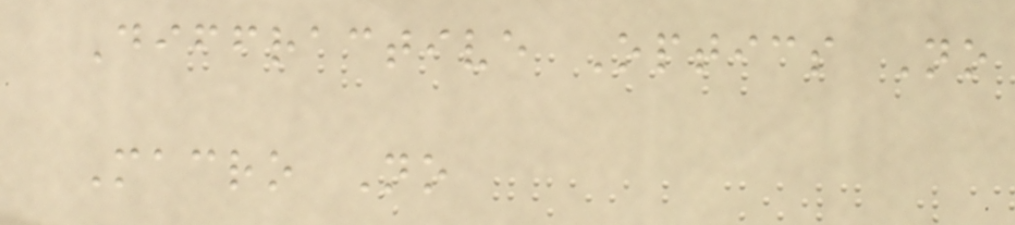Diffractive Optics No
Macro No
